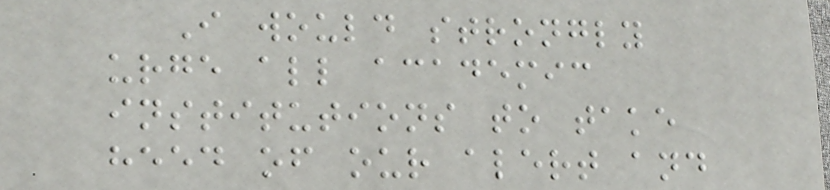I would strongly
urge all academic
institutions to take
heed of our alert and
